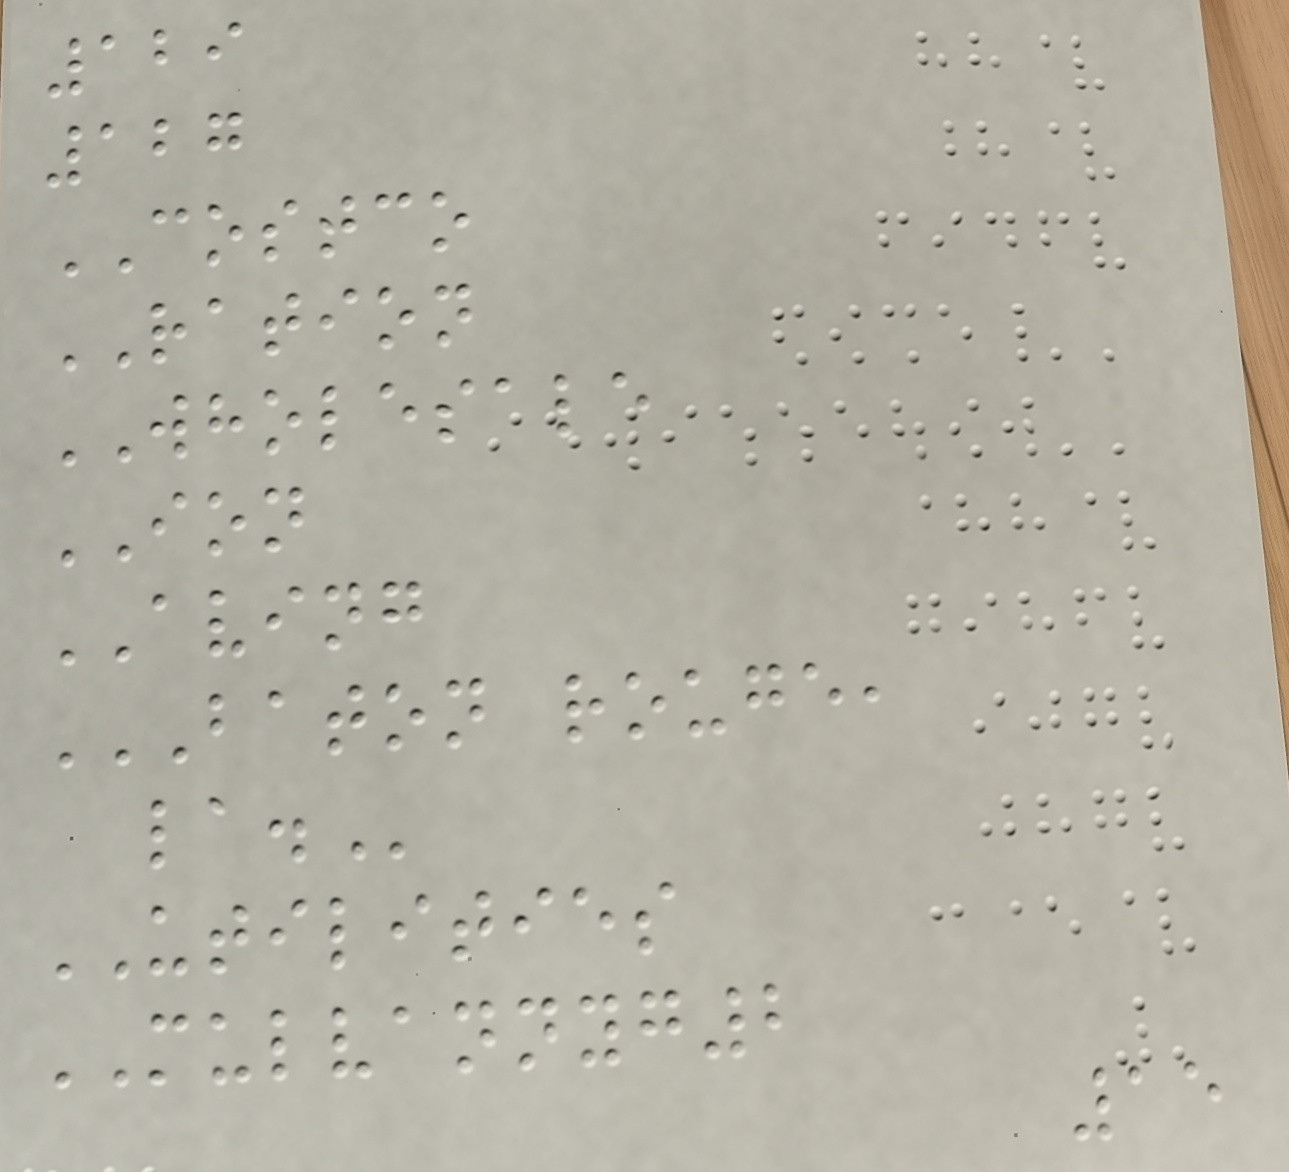129
127
COSTCO
RATION
WHOLESALE
ION
AVING
BATON ROUGE,
LA.
UTILITIES
MULVANNYG2
15
